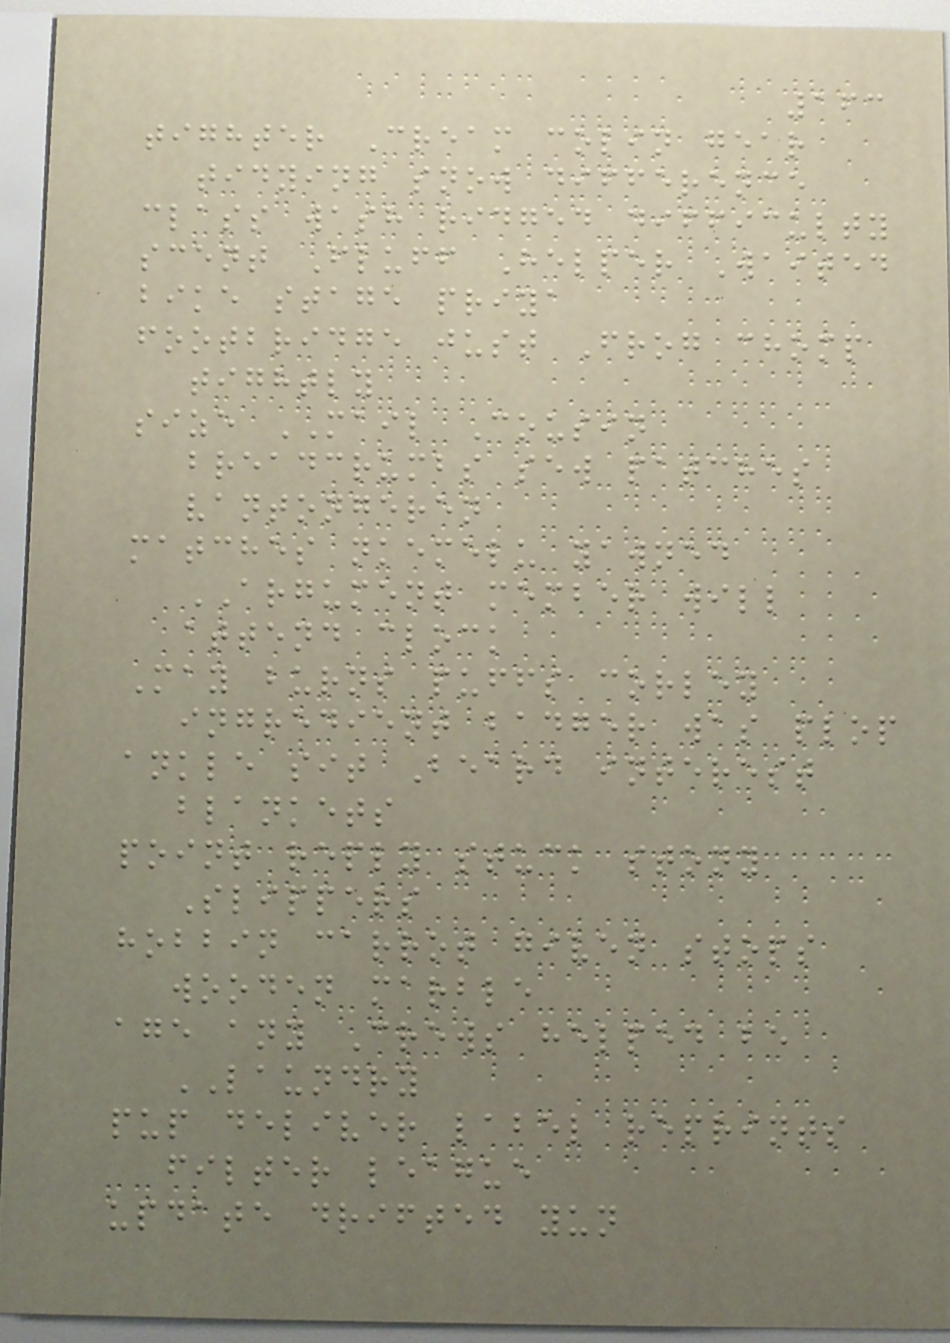163
tighter Cream colin gear
tidying snow difference
class wash ridged difficulty
scent Fluff Helper Waited
bike stage priya
footbridge just Frog chomp
tightly
size MAIL Cousin
breadcrumbs sew patches
vantongeren
matches nkemelu yawned
ARGUMENT member will
attend clock
May burns puffs corley
ingredient badger was plop
ankle sit Beard interest
blankets
point reply stuck stony
Slippers
hobbin carrot given stops
wooden marble
age any Crews helped be
LAUNDRY
pup deliver label reprints
filter league
update drifted yun
